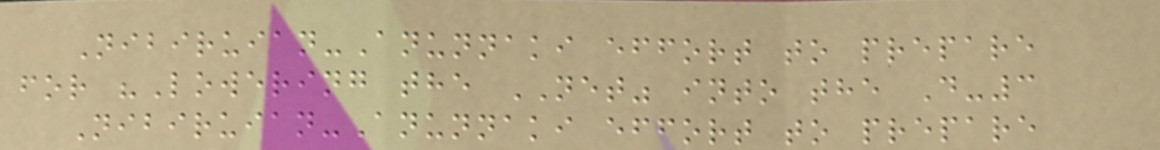Nibiruian-Anunnaki effort to prepare
for "Lowering the NET" into the D-3
Nibiruian-Anunnaki effort to prepare
